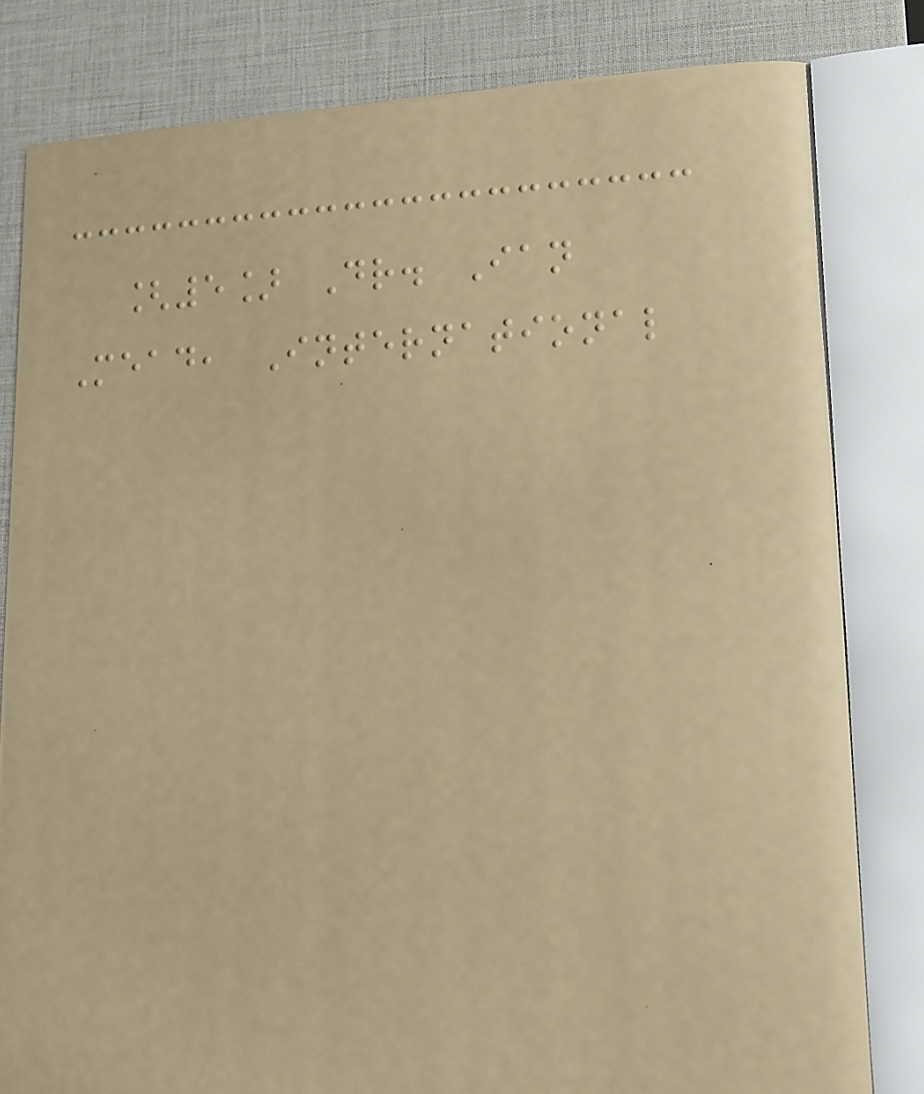[5] Dr. Ian
Mead, International
